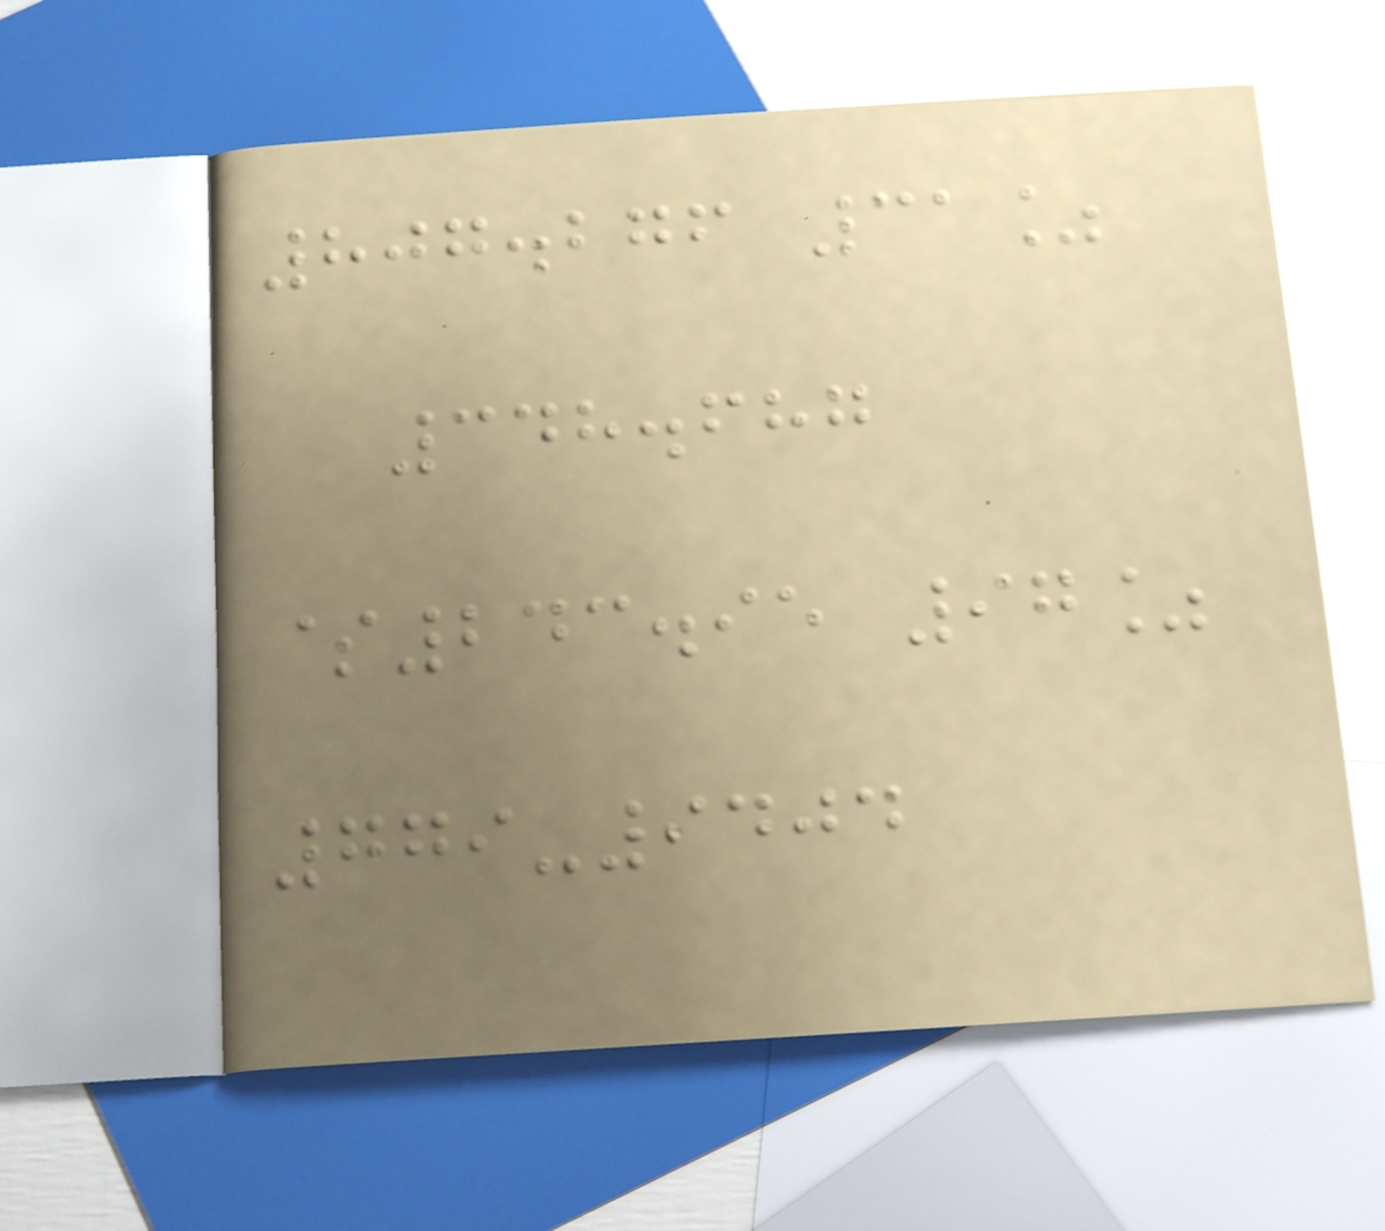807.276 31%
348.687
$243.95 97%
779-9404
